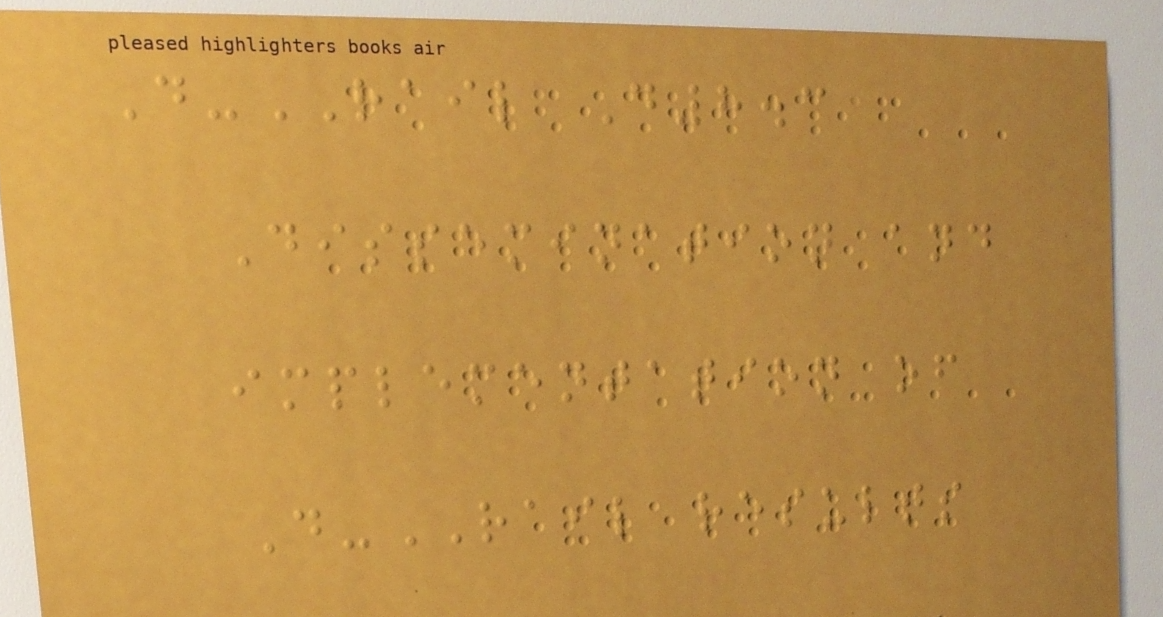D-RAIL D8.3
Dissemination and
implementation of
D-RAIL results
